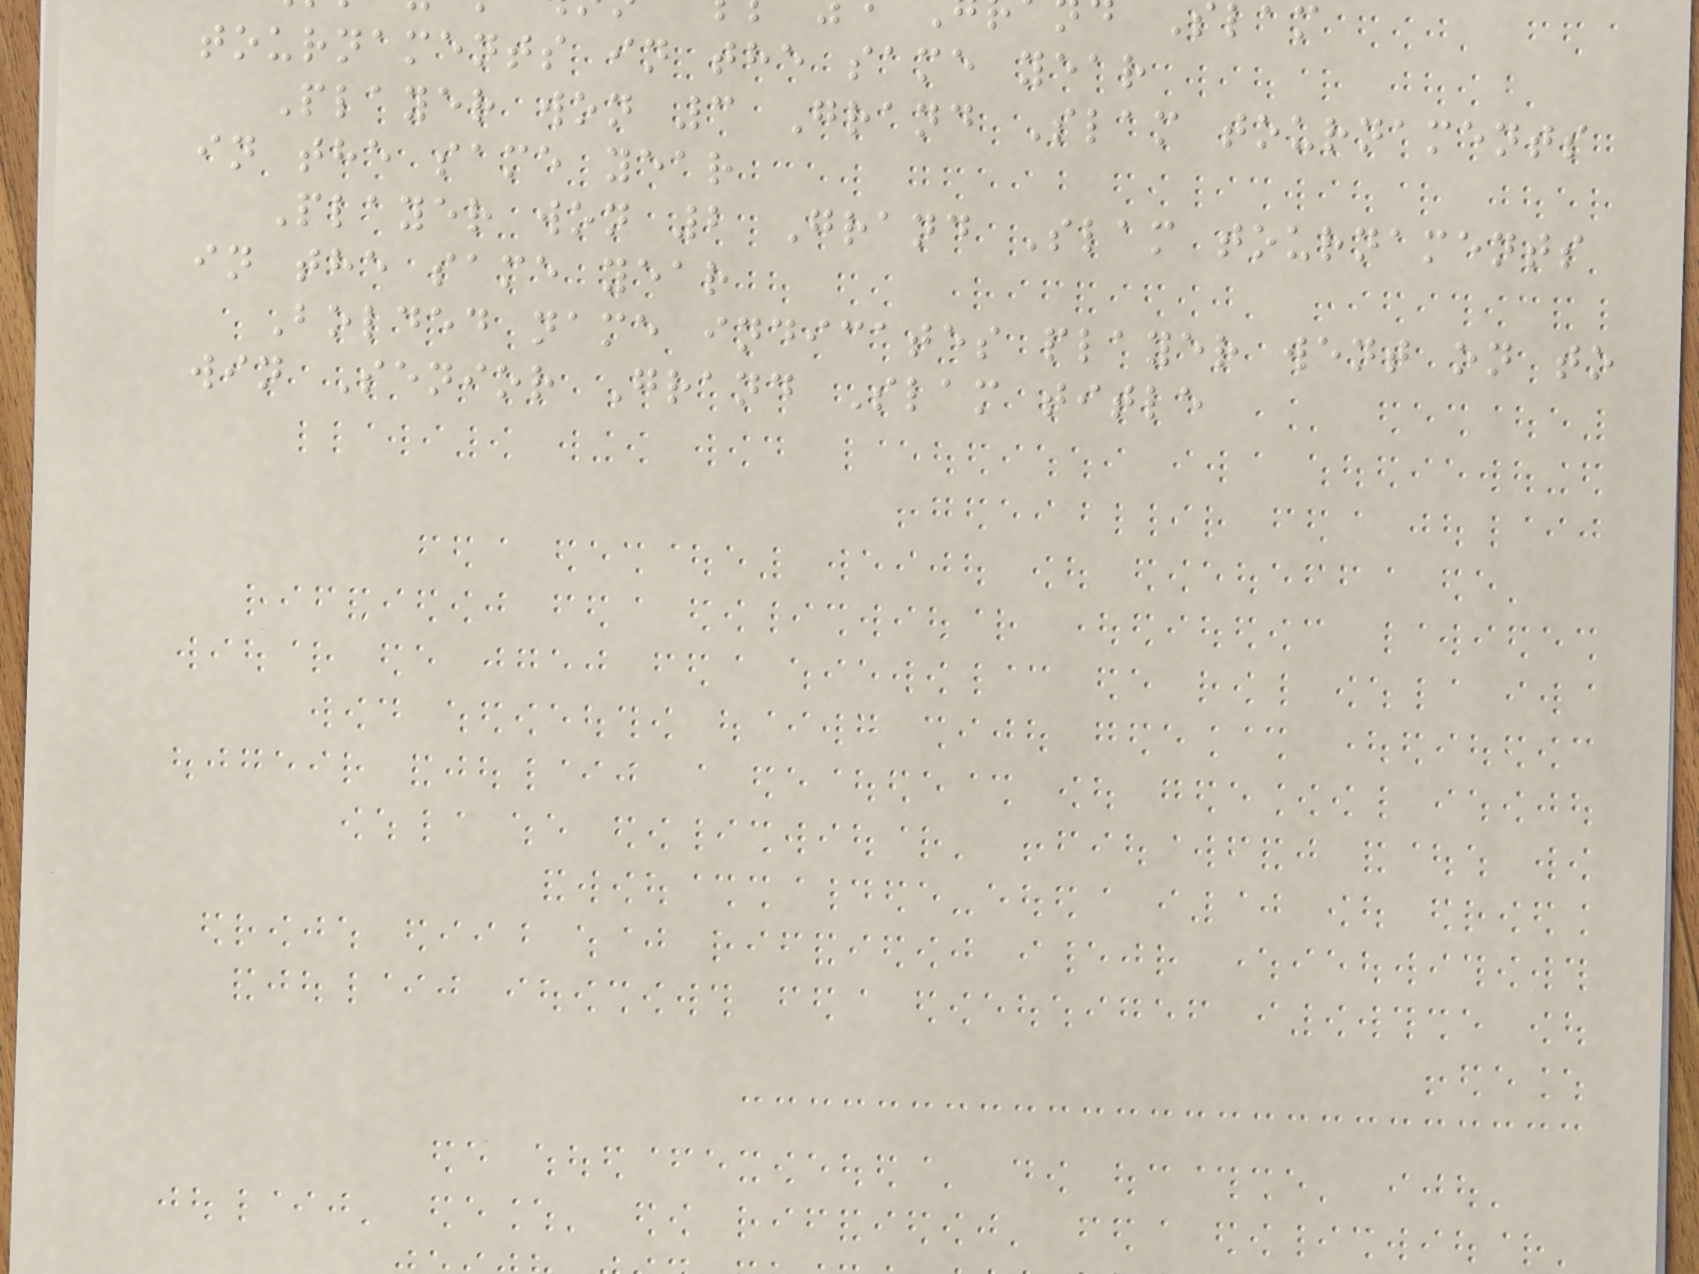tournaments in the same year
Player won 3 Grand Slam tournaments
in the same year
Player won 2 Grand Slam tournaments
in the same year
Bolded name indicates player went on to
win Senior Grand Slam title
